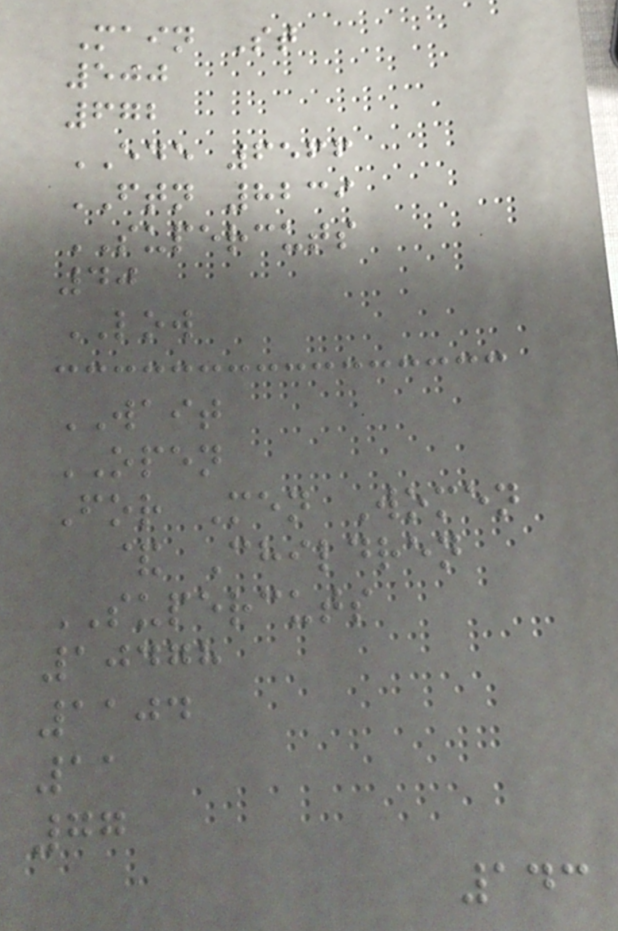Main St
500
672
EDE 6566
FTN 8239
SUPERCUTS
40
LOW
WAIT
OPEN
For Men Women
& Children
SUPERCUTS
10478
1104
11
77
143
